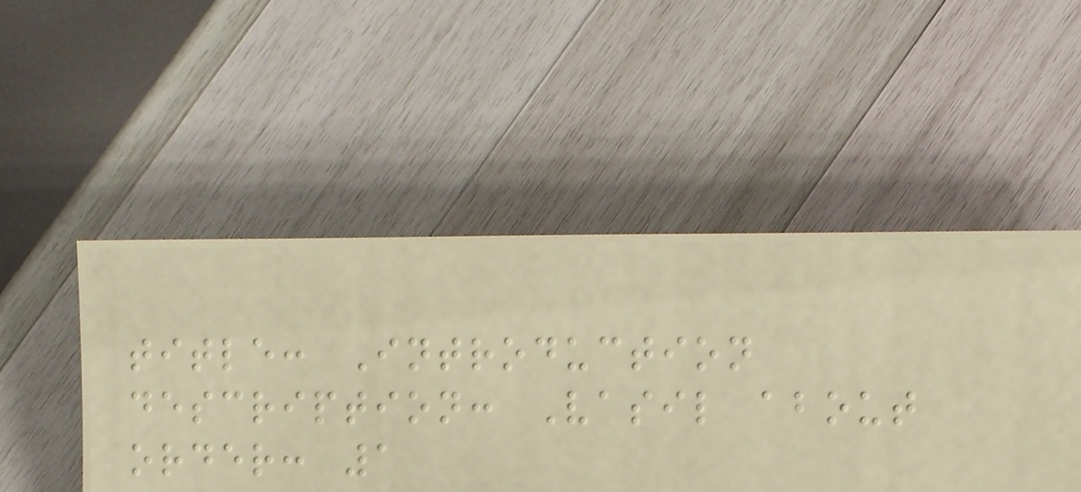title: Introduction
description: Vasil about
order: 1
